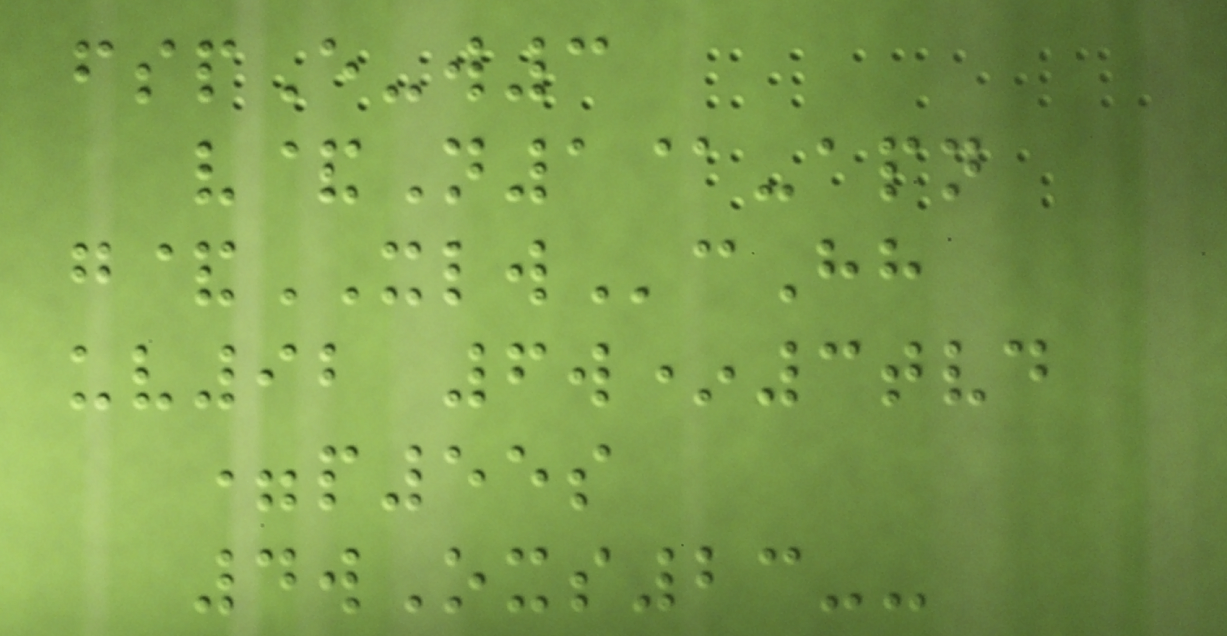fspE-w3
v&N1@-apn
g&XLWcHh
uv92 6w*3tvd
=p55s
4wOxs23--
